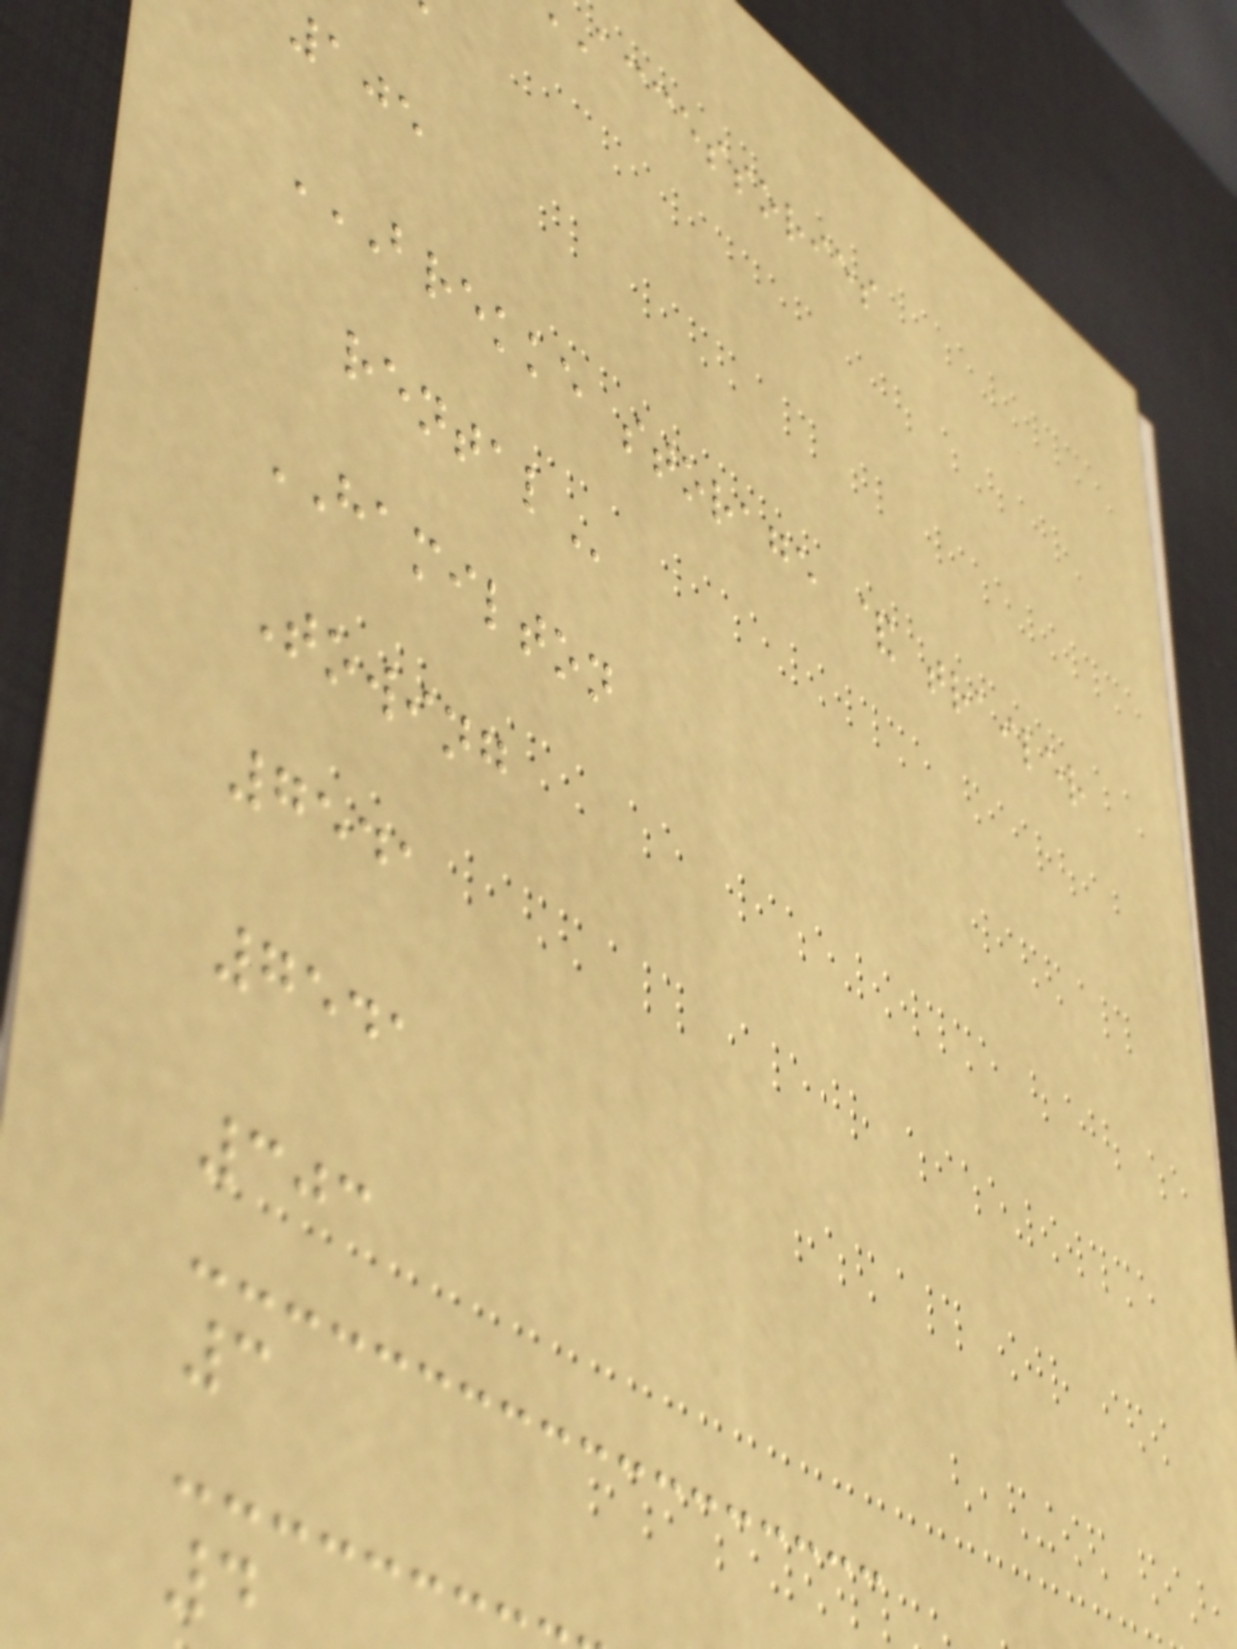accessories
105
BREKKE STORAGE & TRAILER
HAMILTON
Towing
7541
7541
303
3
4
